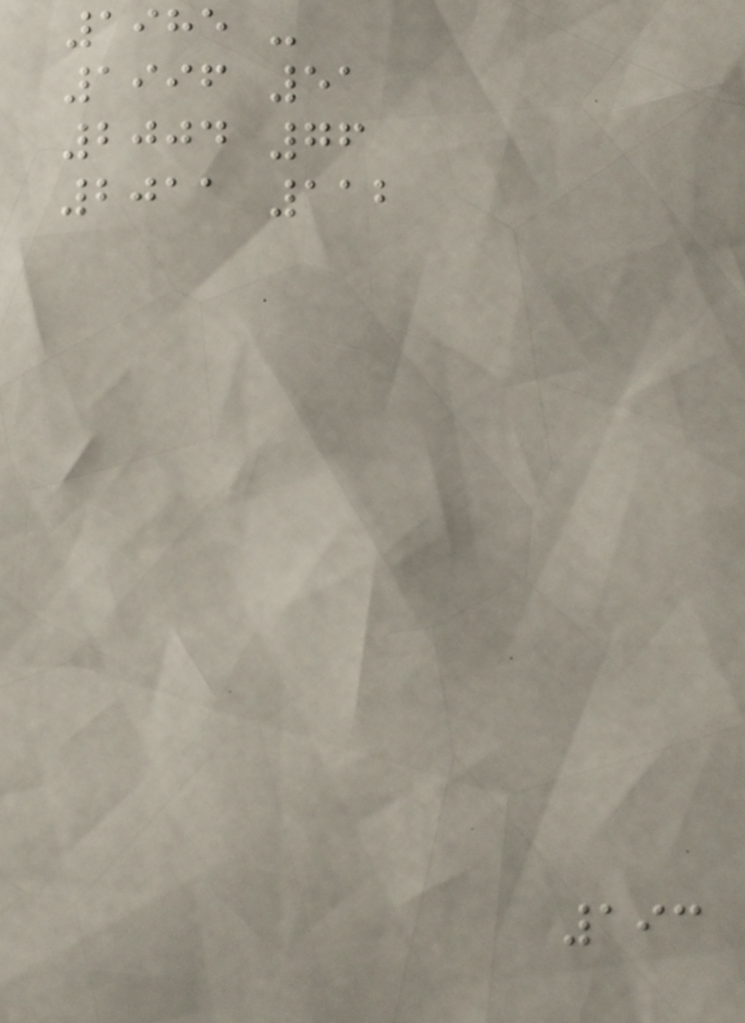1985 -
1996 51
2004 76
2011 112
193
